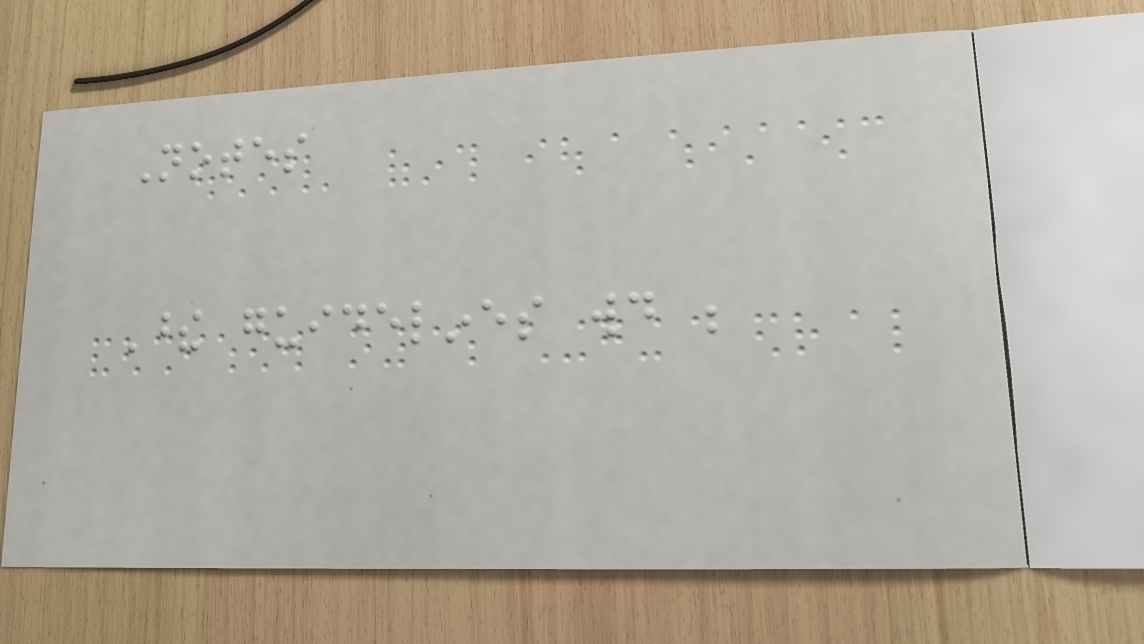Notes
These guidelines would be
